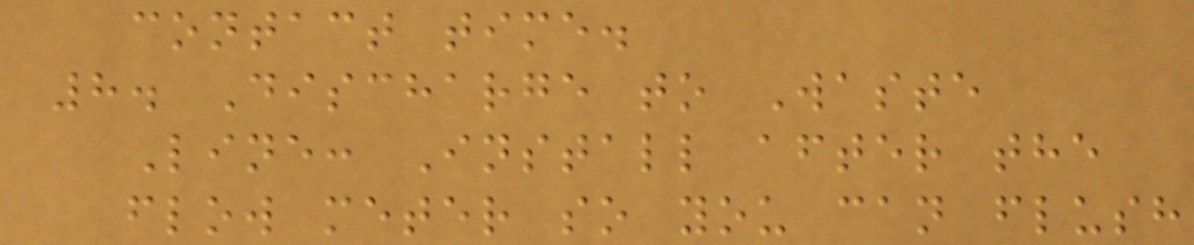contact time.
8. Discharge to Waste
Line: Install after the
flow meter so you can flush
